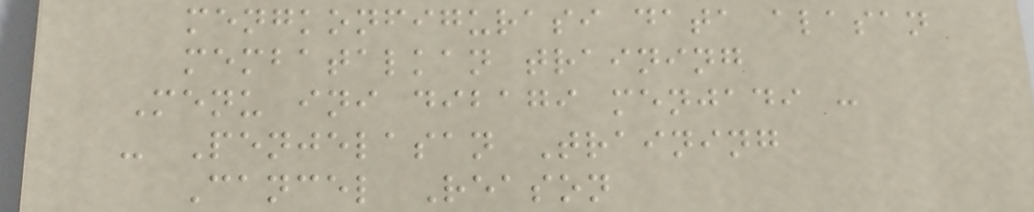mengkonfigurasi data alasan
membatalkan training
Menu ini dibagi menjadi :
- Penjelasan Training
Cancel Reason
